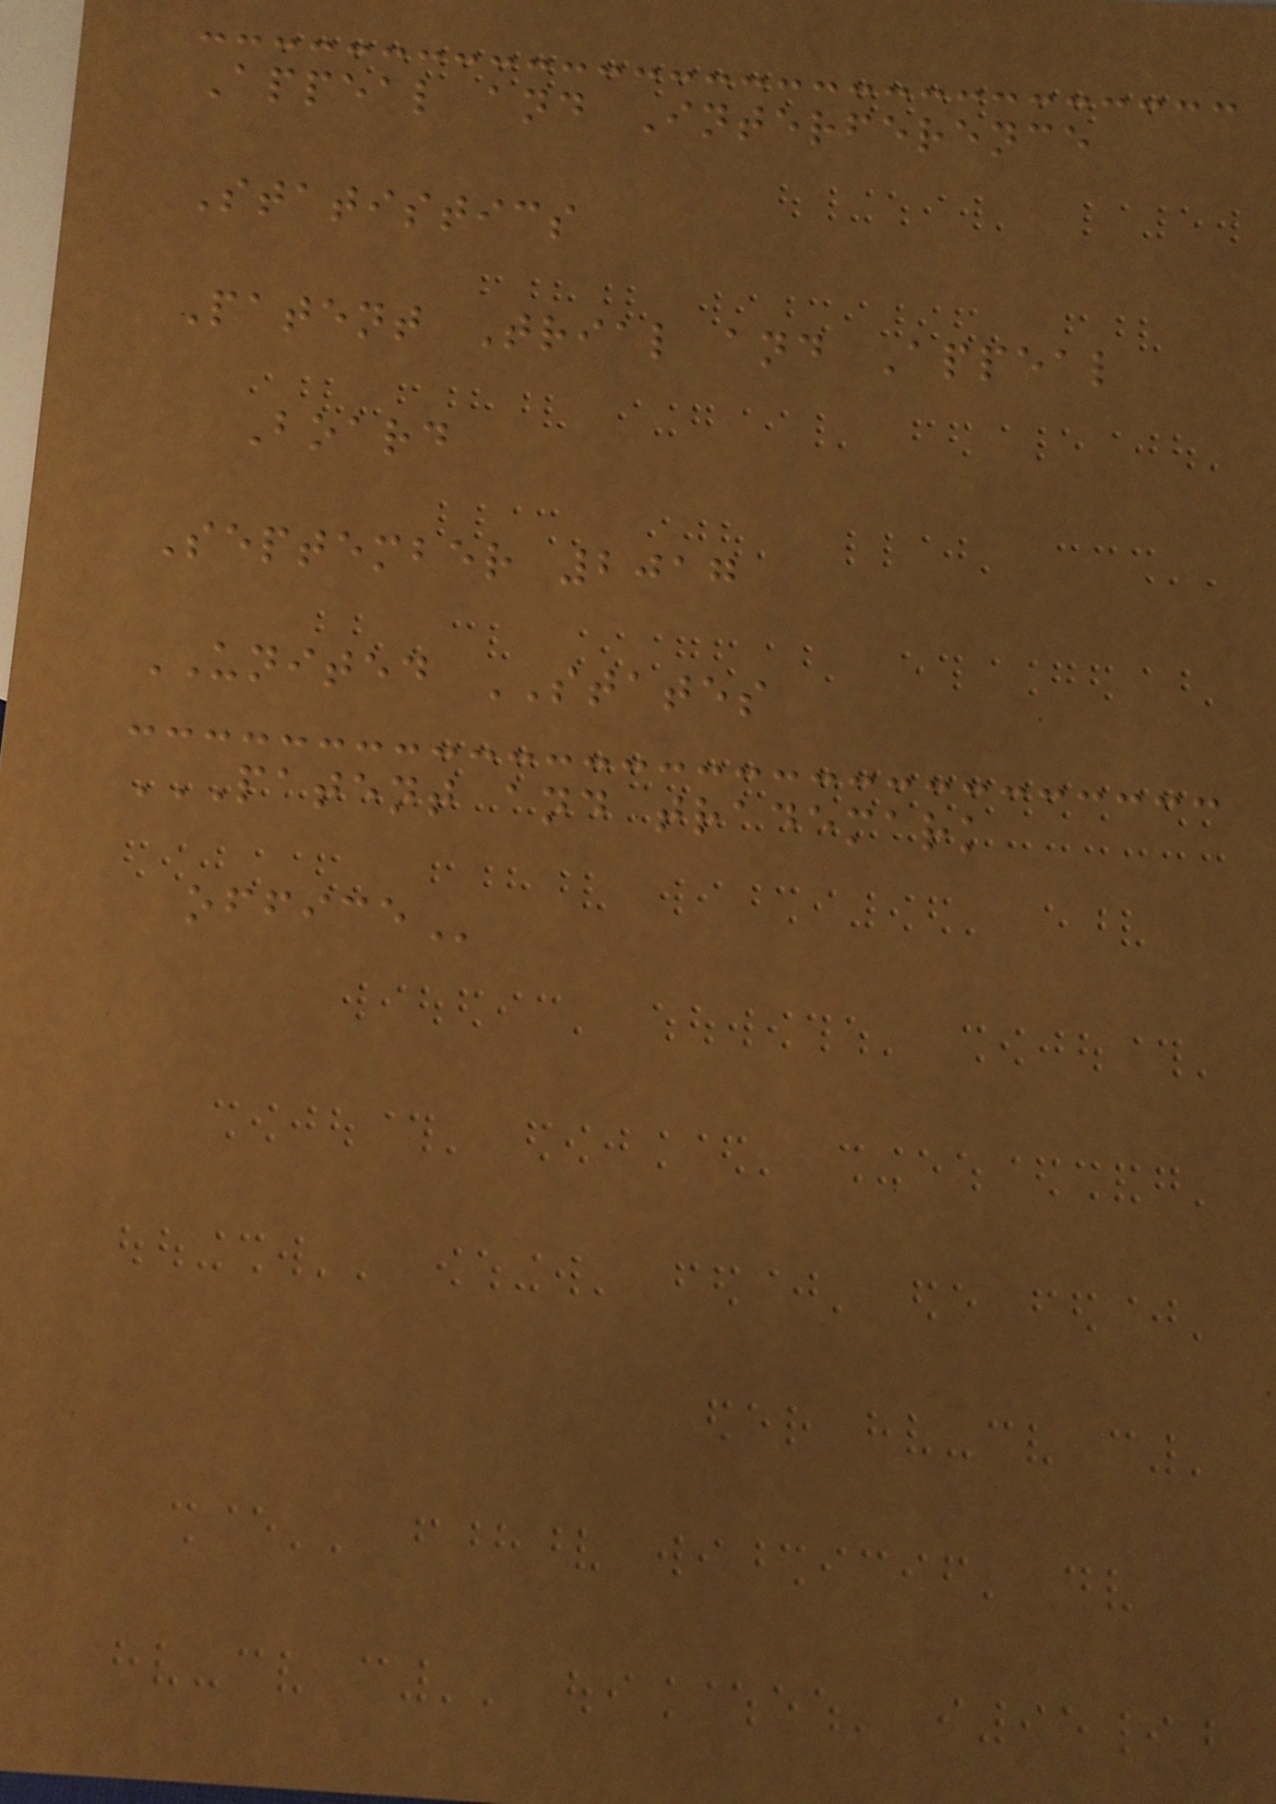Appeal and Interference
Statistics
Patent Trial and Appeal
Board
September 2017
UNITED STATES
PATENT AND TRADEMARK
OFFICE
